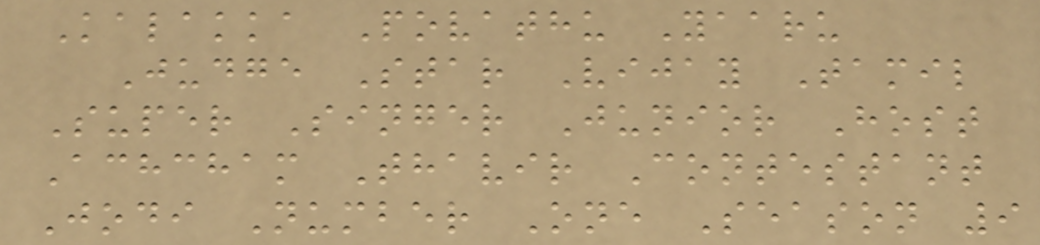Kalakka Povathu Yaaru
Judge Star Vijay Tamil
Super Singer Junior Host
Achcham Thavir Contestant
Jodi Number One Season 9
